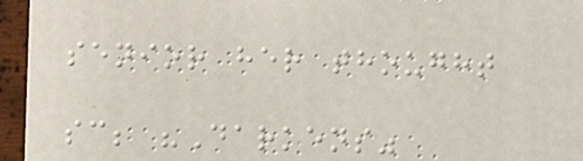senior her thought
sc; "Darkens"
